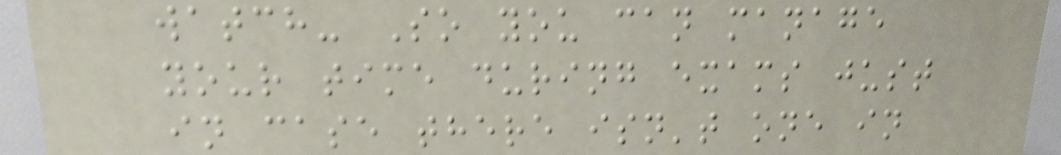watch- So you can manage
your time during exams just
in case there isn't one in
